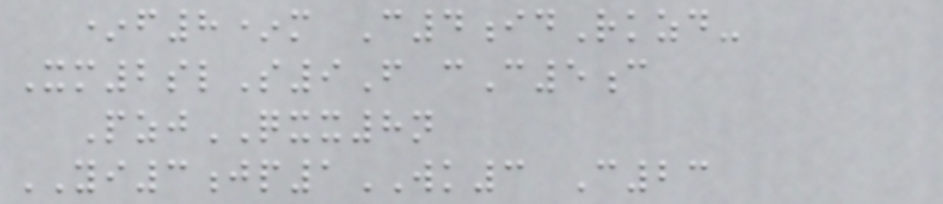*f8*m C4idRkzd-
Xm2slS9F cC5c
PzjQXX8n
YI3jp1WK3 C23
